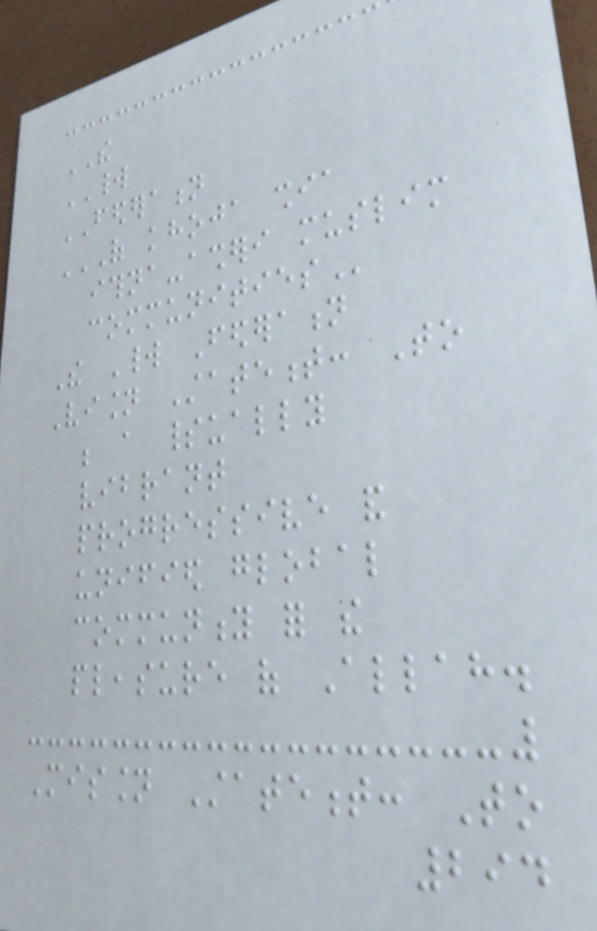THE
WORLD
FEDERATION
OF KHOJA SHIA
ITHNA-ASHERI MUSLIM
COMMUNITIES
The World Federation
Vision Statement: To
be a spiritually
vibrant
progressive and
unified global
community for the
pleasure of Allah.
Mission Statement: To
294
